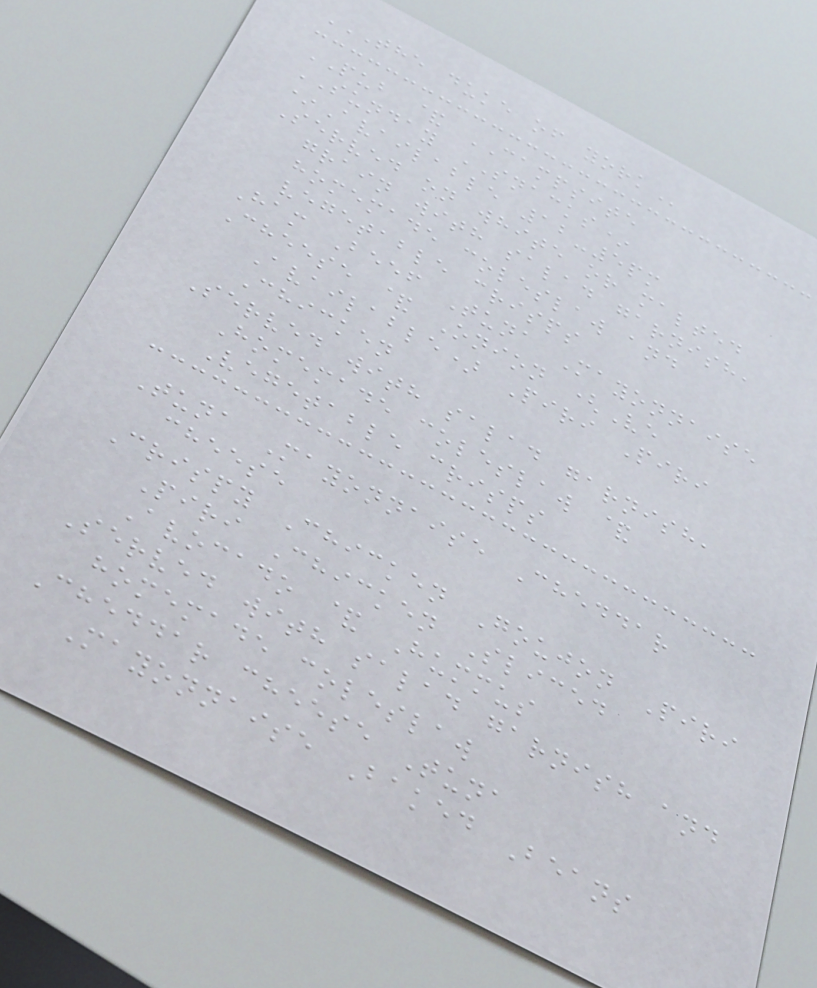THE DUKE OF YORK
PUB & CAMPSITE
SUNDAY SNACKS*
*Available 12-5pm
Served on white or malted
grain with salad garnish,
homemade coleslaw and
vegetable crisps
Ham Beef Tuna Mayonnaise
Cheese & Onion (Ve
Available) Piri Piri
Chicken
Served with salad garnish,
Homemade coleslaw &
Vegetable crisps
Tuna Mayonnaise Cheddar
cheese
Crispy Chicken Goujon Piri
Piri Chicken Sliced
Avocado & Hummus
Served with salad garnish and
homemade coleslaw
Cheddar cheese Tuna
Mayonnaise Baked Beans
